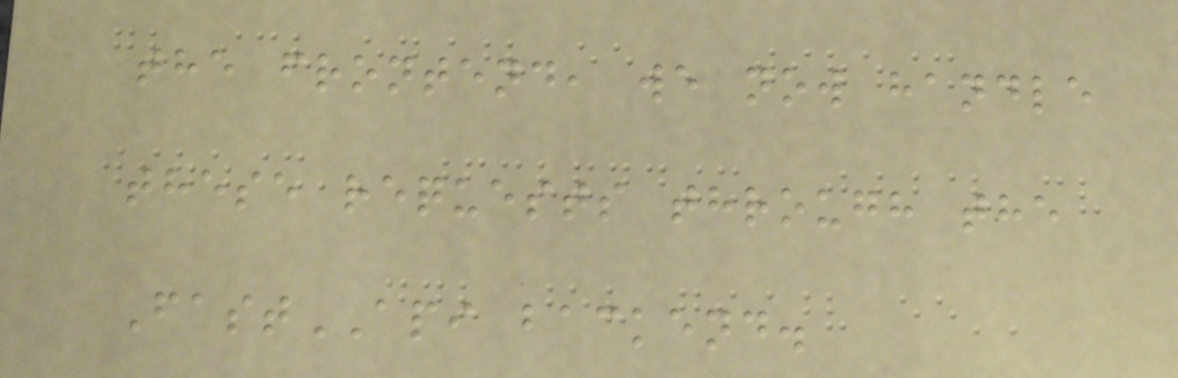the frontend, we now handle
these requests through the
FastAPI backend.
